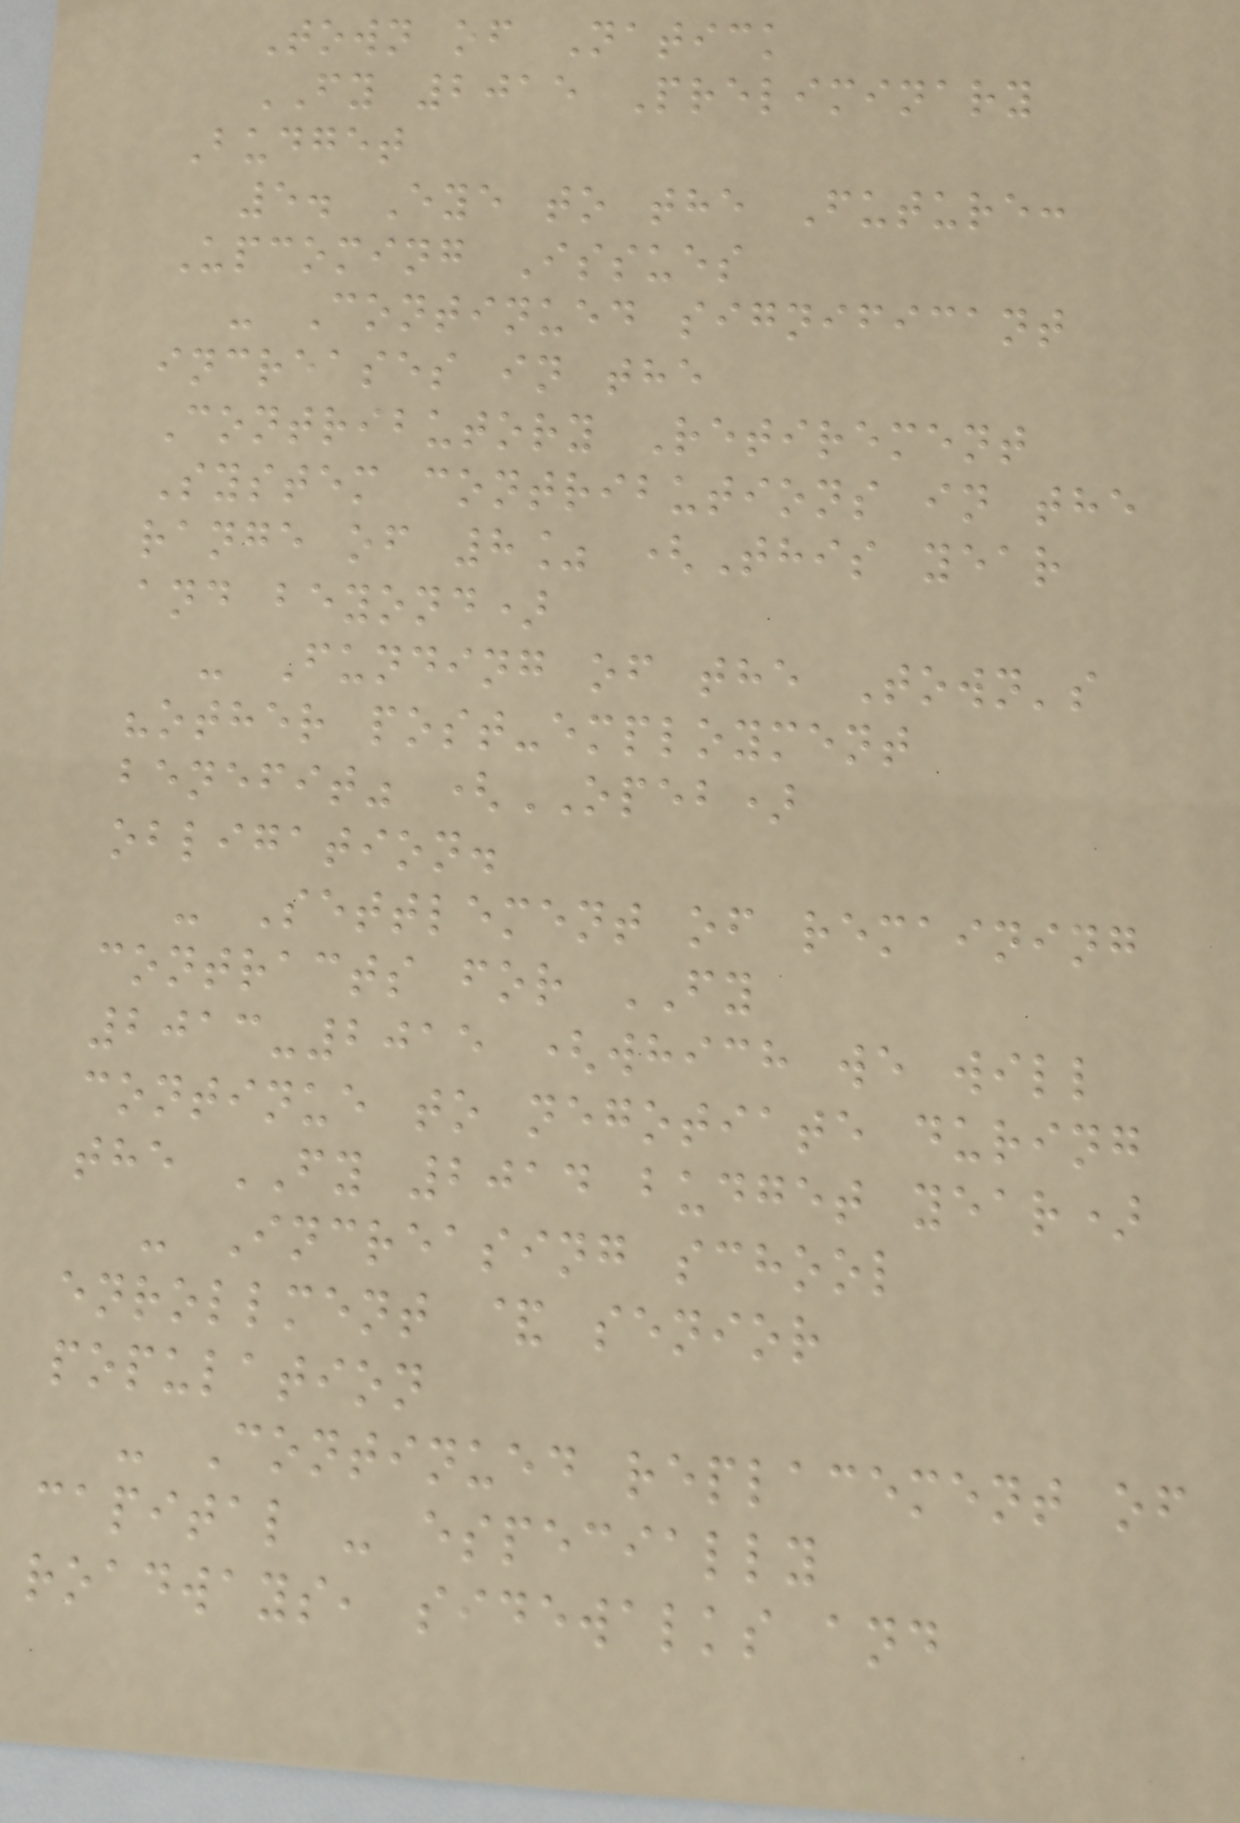Town of Natick
FY 2015 Preliminary
Budget
5. Eye to the Future:
Upcoming Issues
- Continued significant
increases in the
Contributory Retirement
System contributions in the
range of 8% (This year
and beyond)
- Funding of the Town's
"other post-employment
benefit" (OPEB)
obligation.
- Settlement of remaining
contracts for FY
2013-2015 (which we will
continue to negotiate during
the FY 2014 budget year)
- Increasing school
enrollment & senior
population
- Continued replacement of
capital - especially
roadways, sidewalks and
